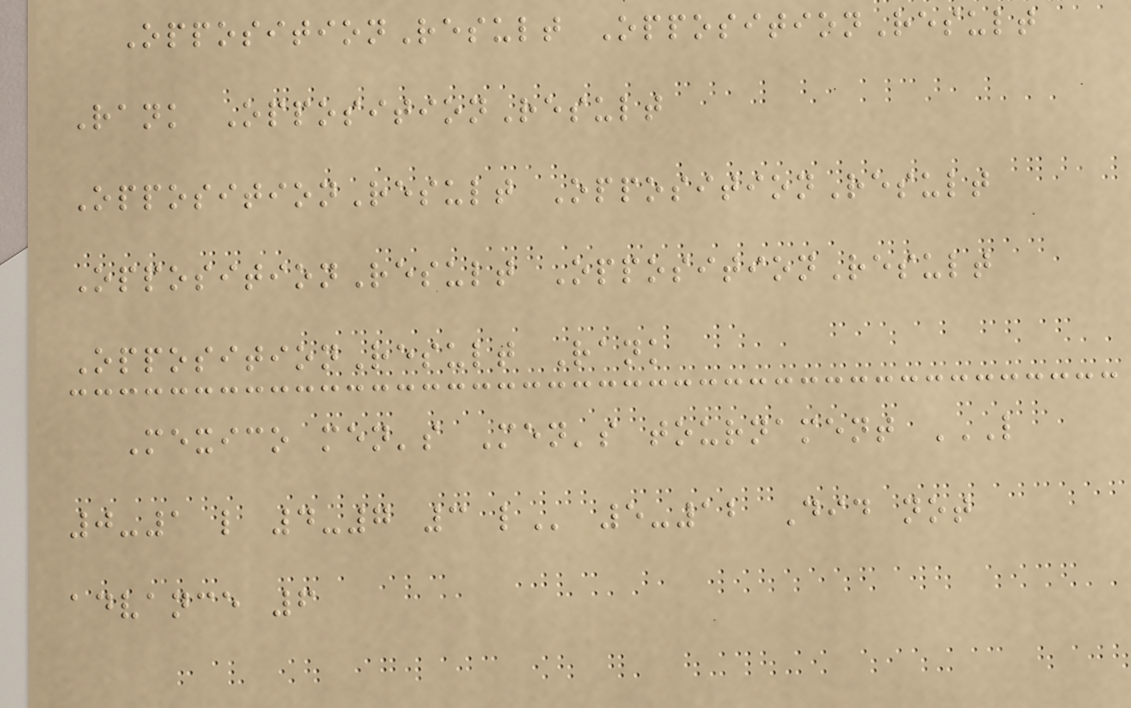OppositionResult OppositionResult
Rank OppositionResult
OppositionResult OppositionResult
OppositionResult OppositionResult
OppositionResult Rank
Mexico men's Men's tournament L
0-1 L 4-7 3 L 5-12 Did not
advance 6
